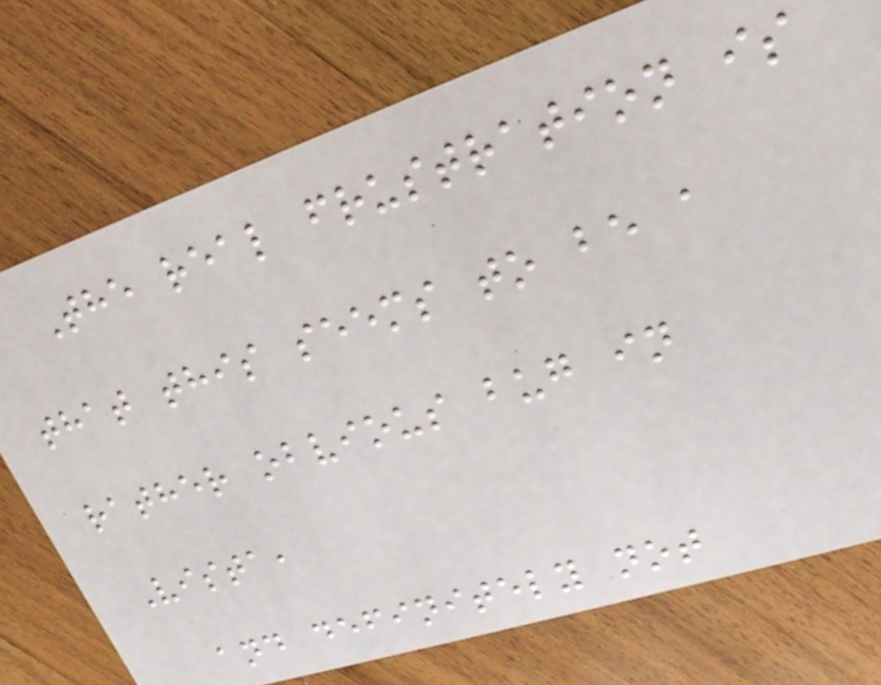The real frustration is
that this seems to be a
rather obvious bug in
Vista,
and definitely not
